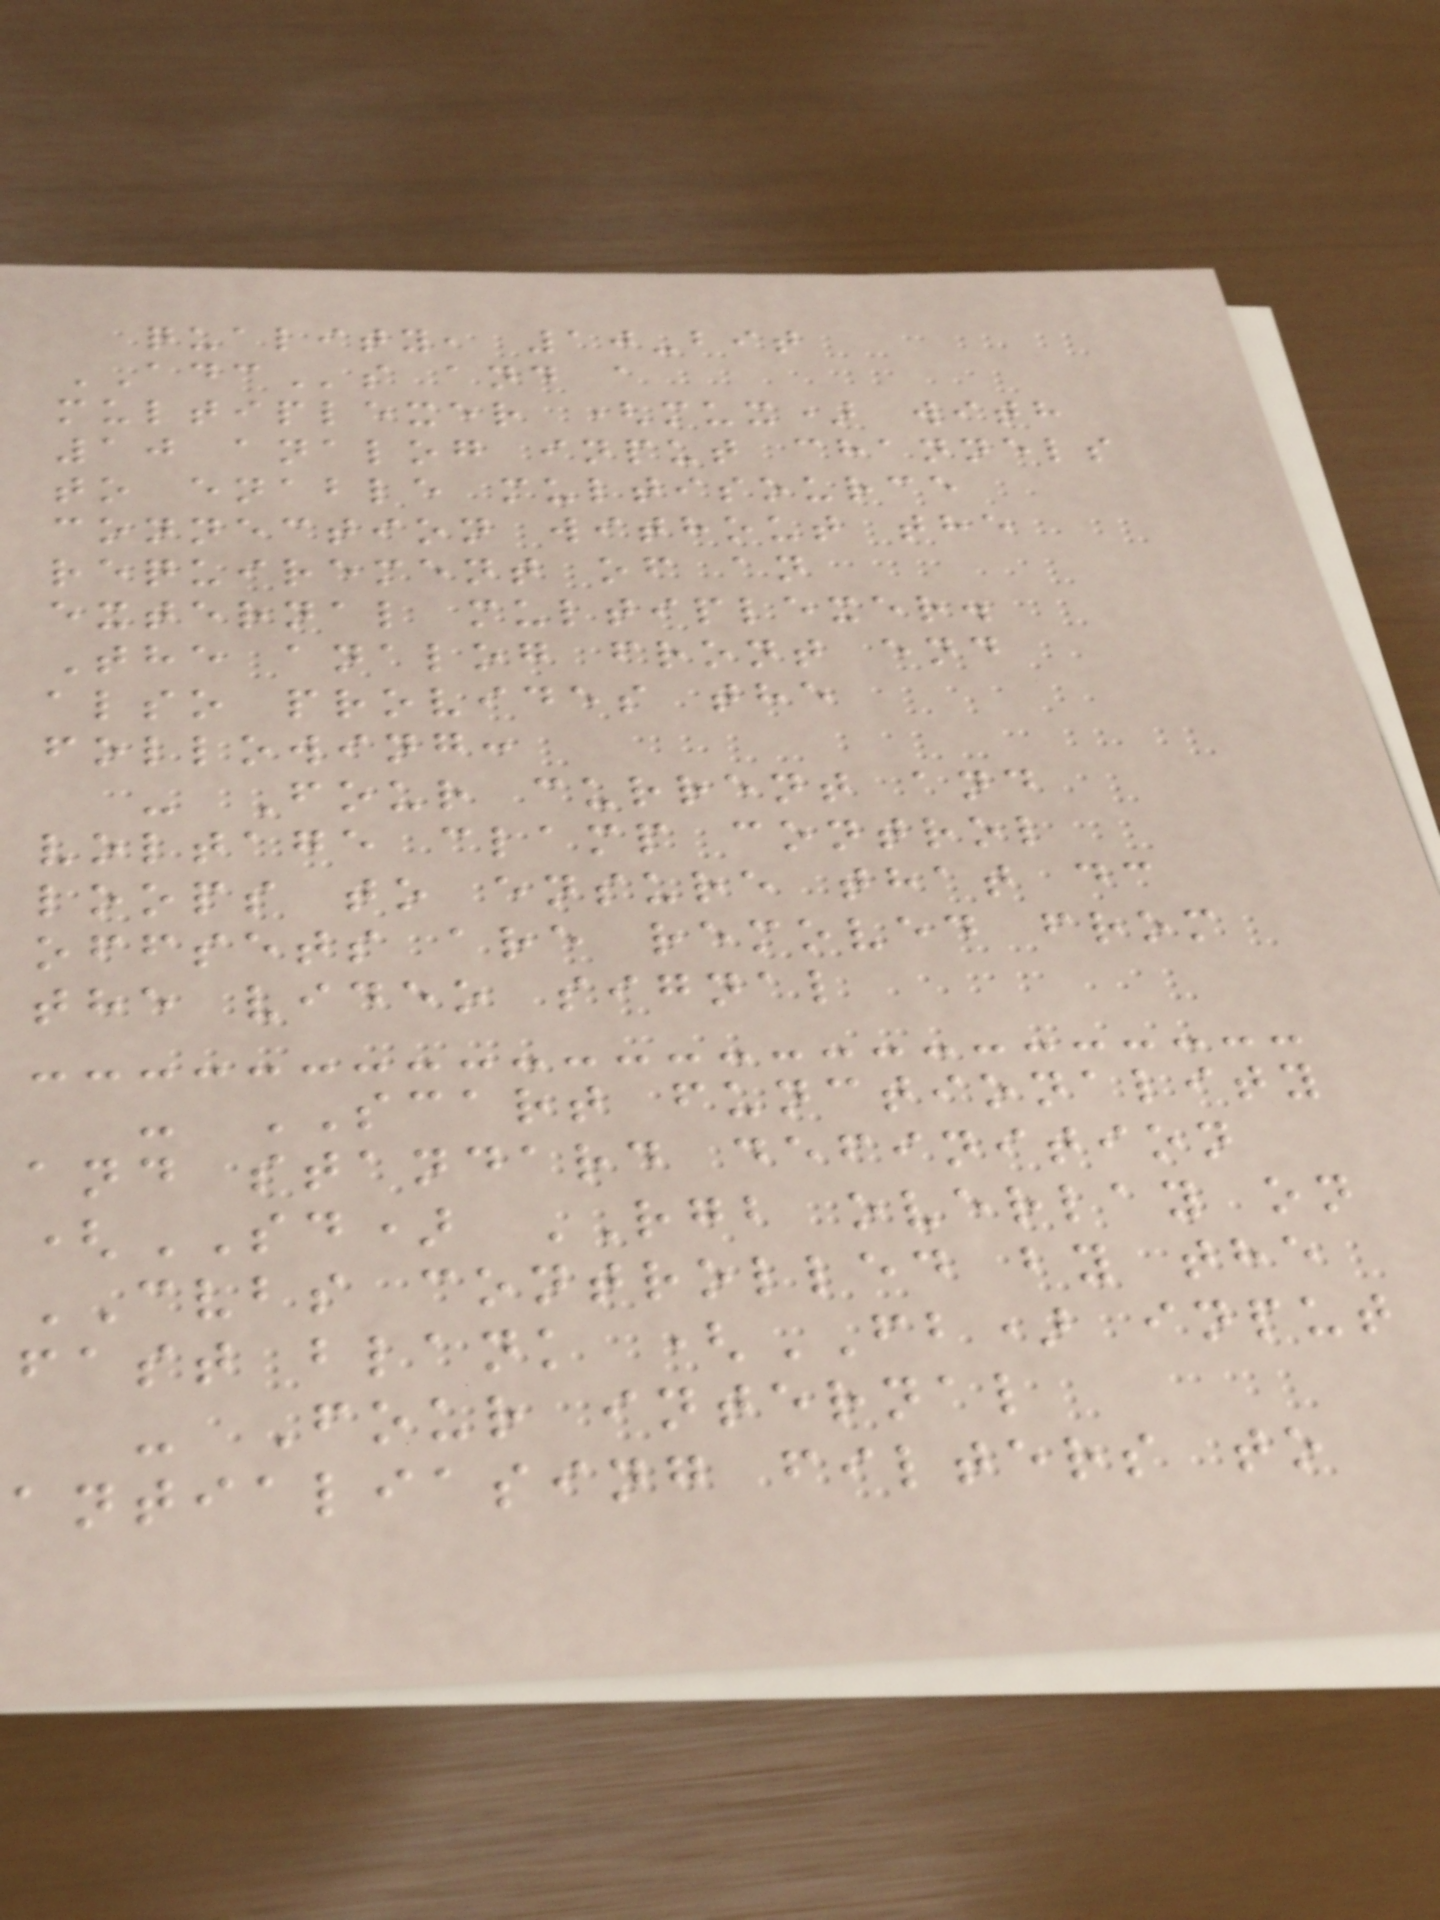quality, 10-bit
ADCs and a
multiplexer (mux) with
10 analog input channels
to enable multisource
connection without the
requirement of an
external multiplexer.
The analog front end
also provides the
following:
- Four current and
voltage clamp control
loops to ensure that dc
offsets are removed from
the video signal
- SCART functionality
and standard definition
(SD) RGB overlay on
CVBS controlled by the
fast blank (FB) input
- Four internal
antialiasing filters to
